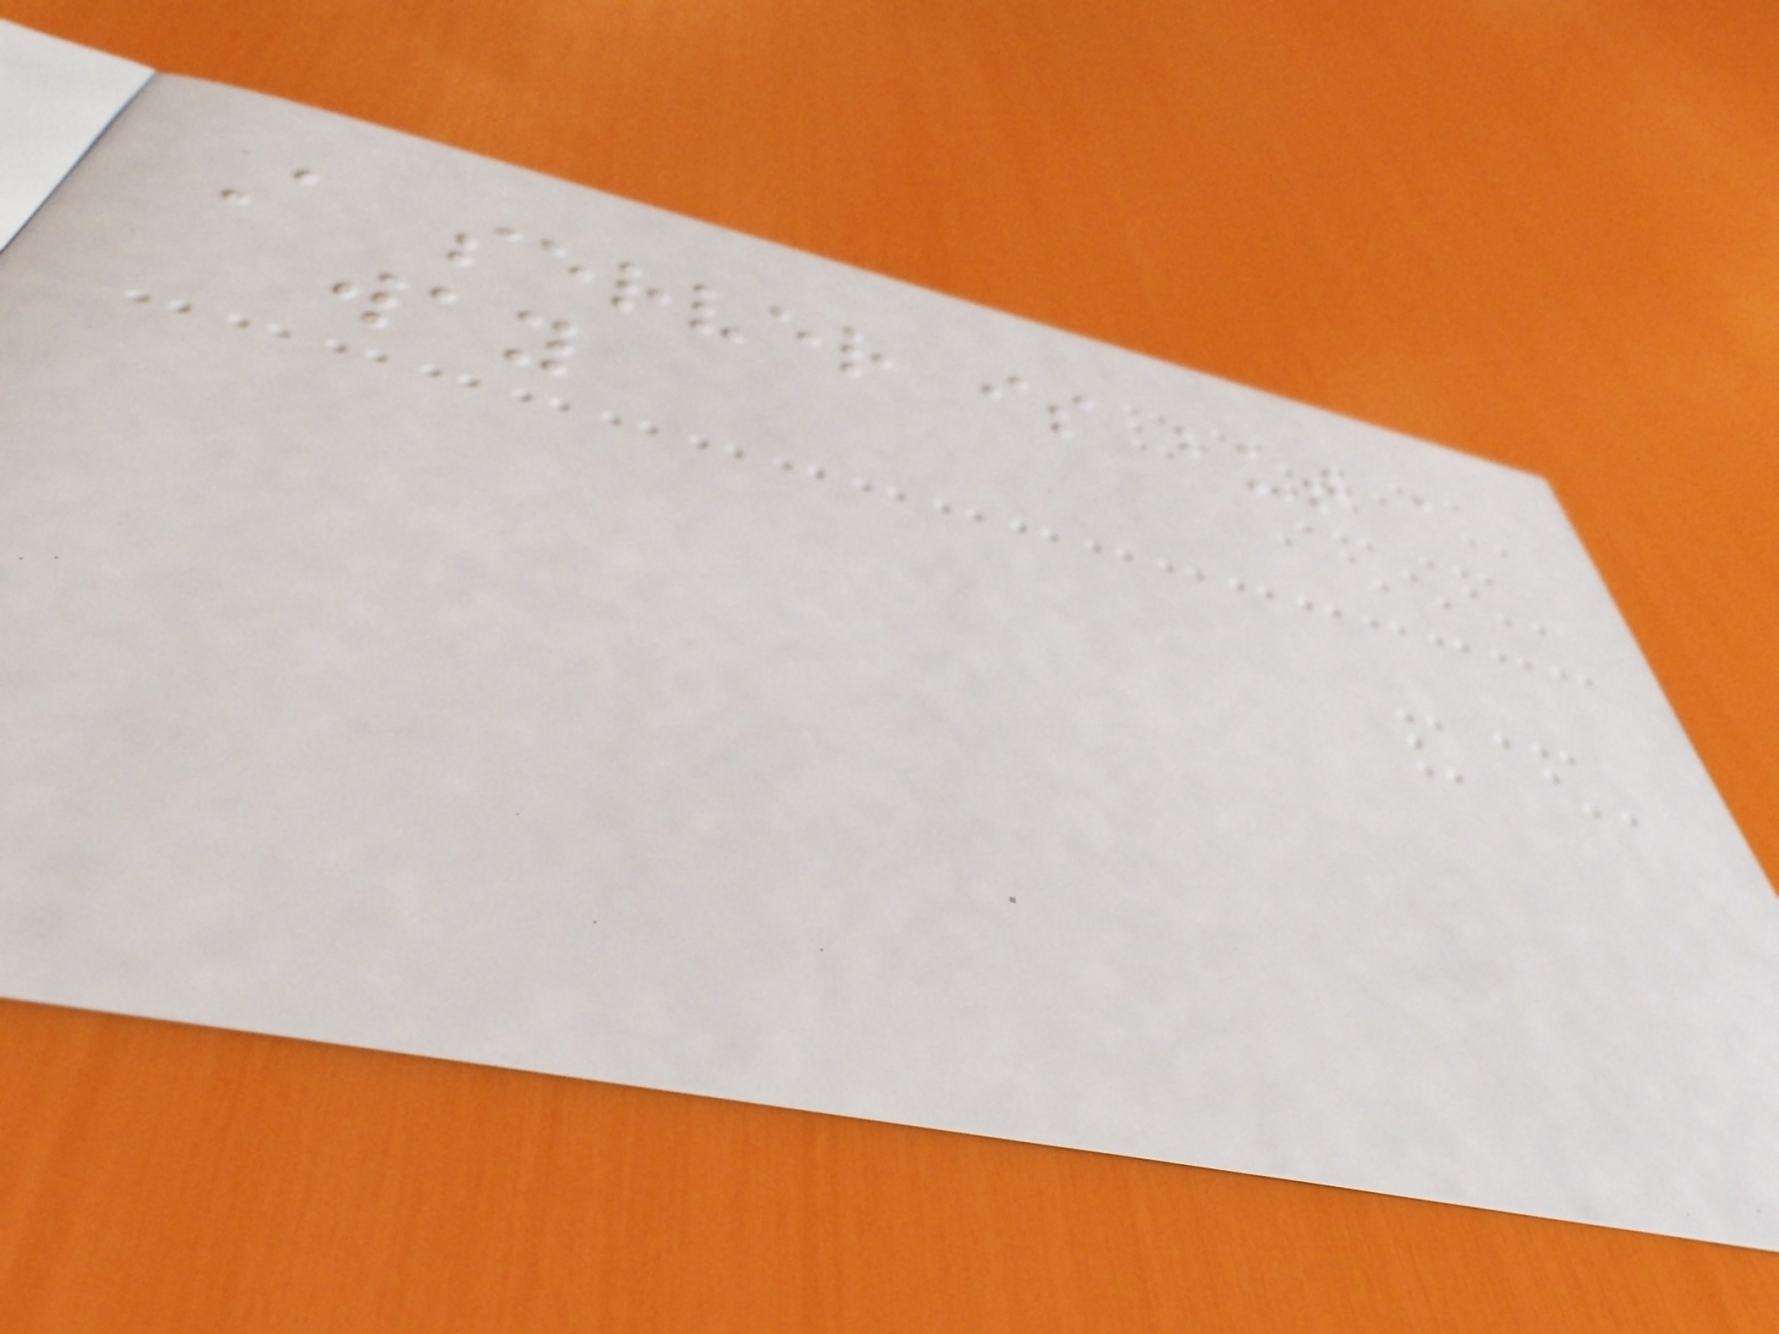A server is but a
way
